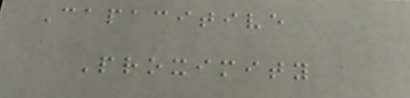Capacitive
Proximity
